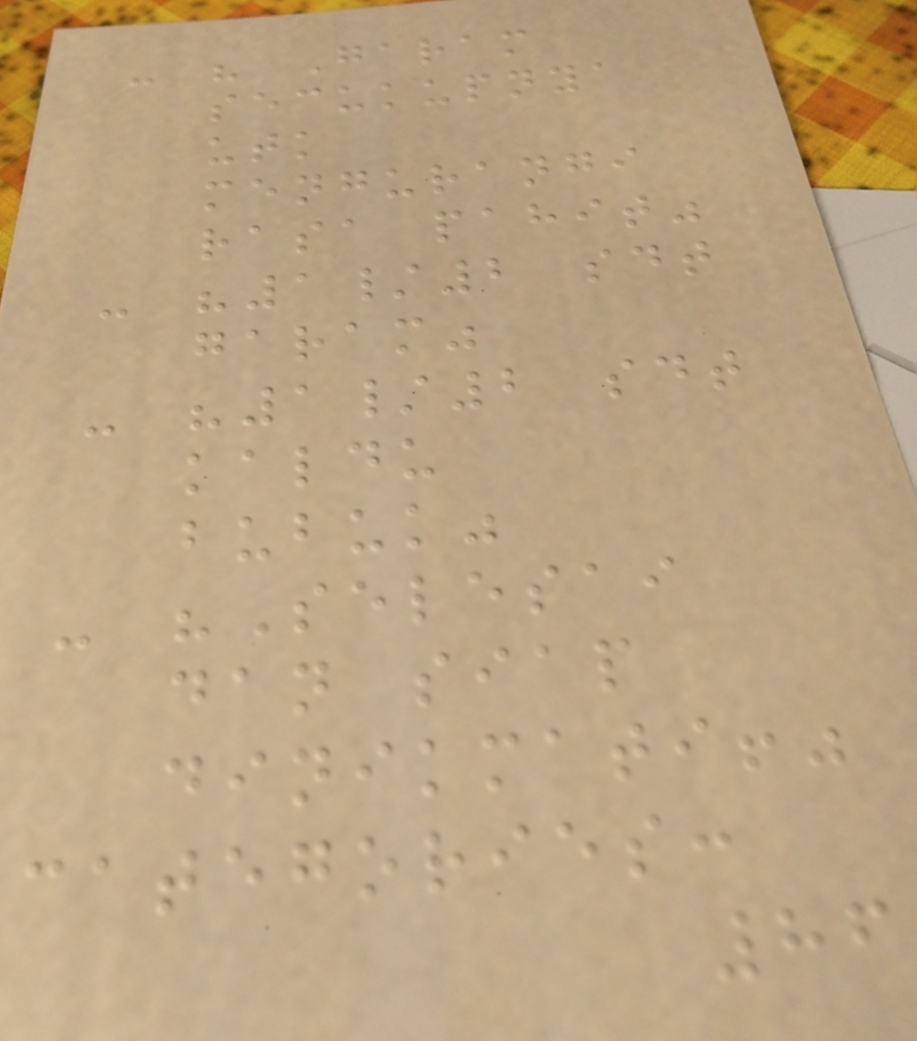- " Garam
secukupnya
utk
mengurangi
rasa pahit"
- "1/2 sdt
garam"
- "1/2 sdt
kaldu
bubuk"
- "Selesai
dan siap
dinikmati!"
categories:
86
